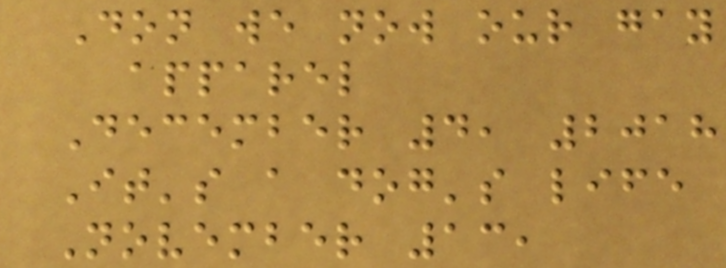Don we now our gay
apparel
December 4, 2018
It's a dog's life
November 13,
